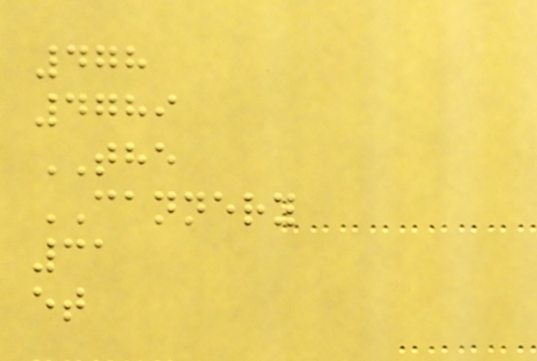478
4789
THE
CANNERY
31
et
